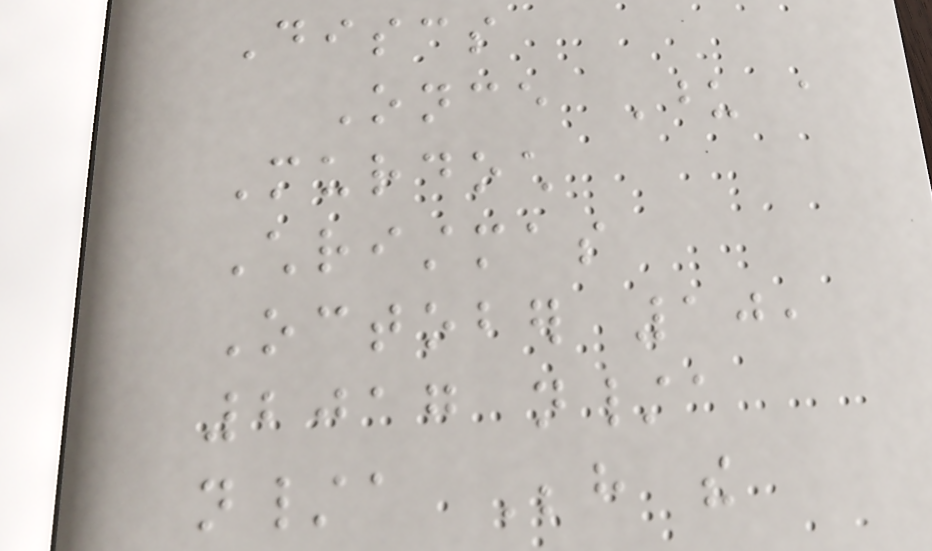Discs
Once Upon a
Murdoch
Christmas
October 10,
2017 n/a
n/a Behind the
